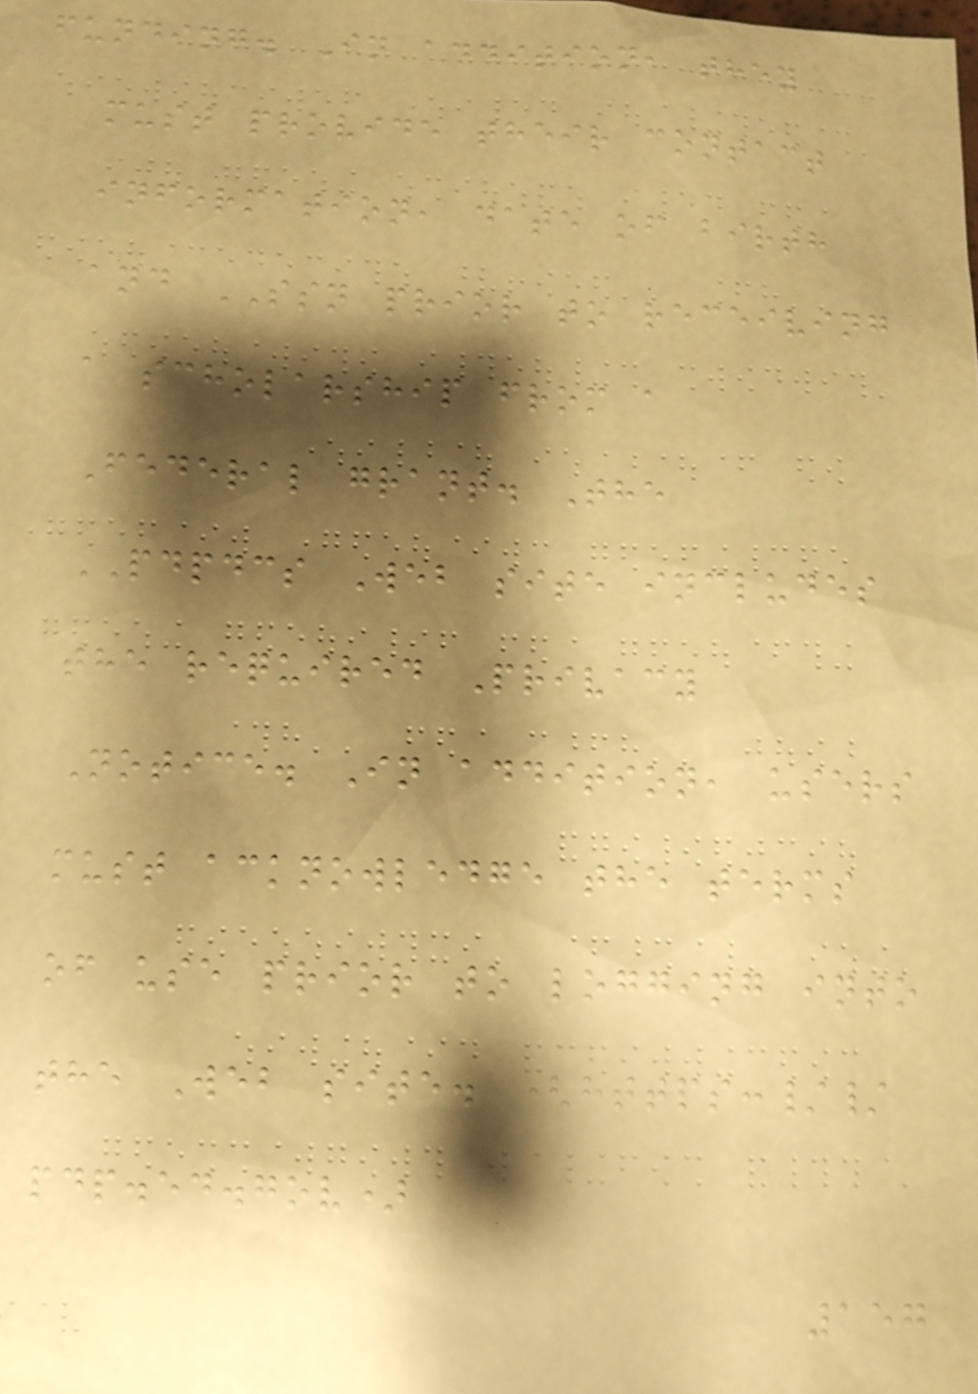funding. In addition, they
must provide their contact
information, date of birth
and SSN prior to receiving
a scholarship from a
Federal grant. The
PDPDCS Web site includes
the required Privacy
Notice. In addition, users
must acknowledge the terms
of use prior to logging into
the Web site. (https://
pdp.ed.gov)
157
